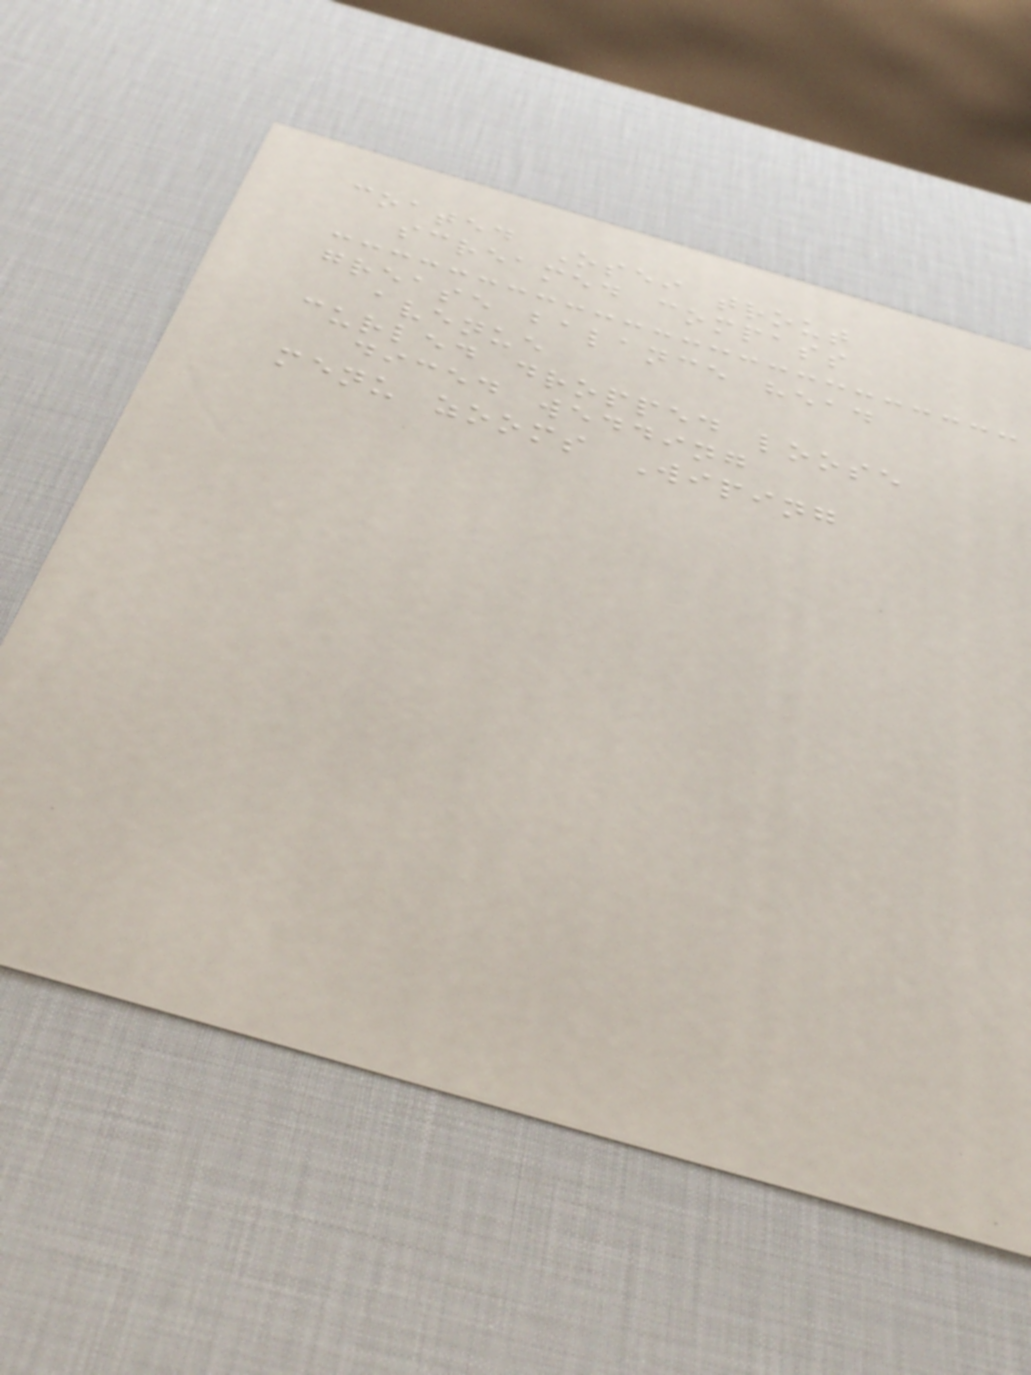coated Osei trout
screamed compass
grease balance head
avenue
curled dropped loose
diced wedding
menu zooms Wiping
